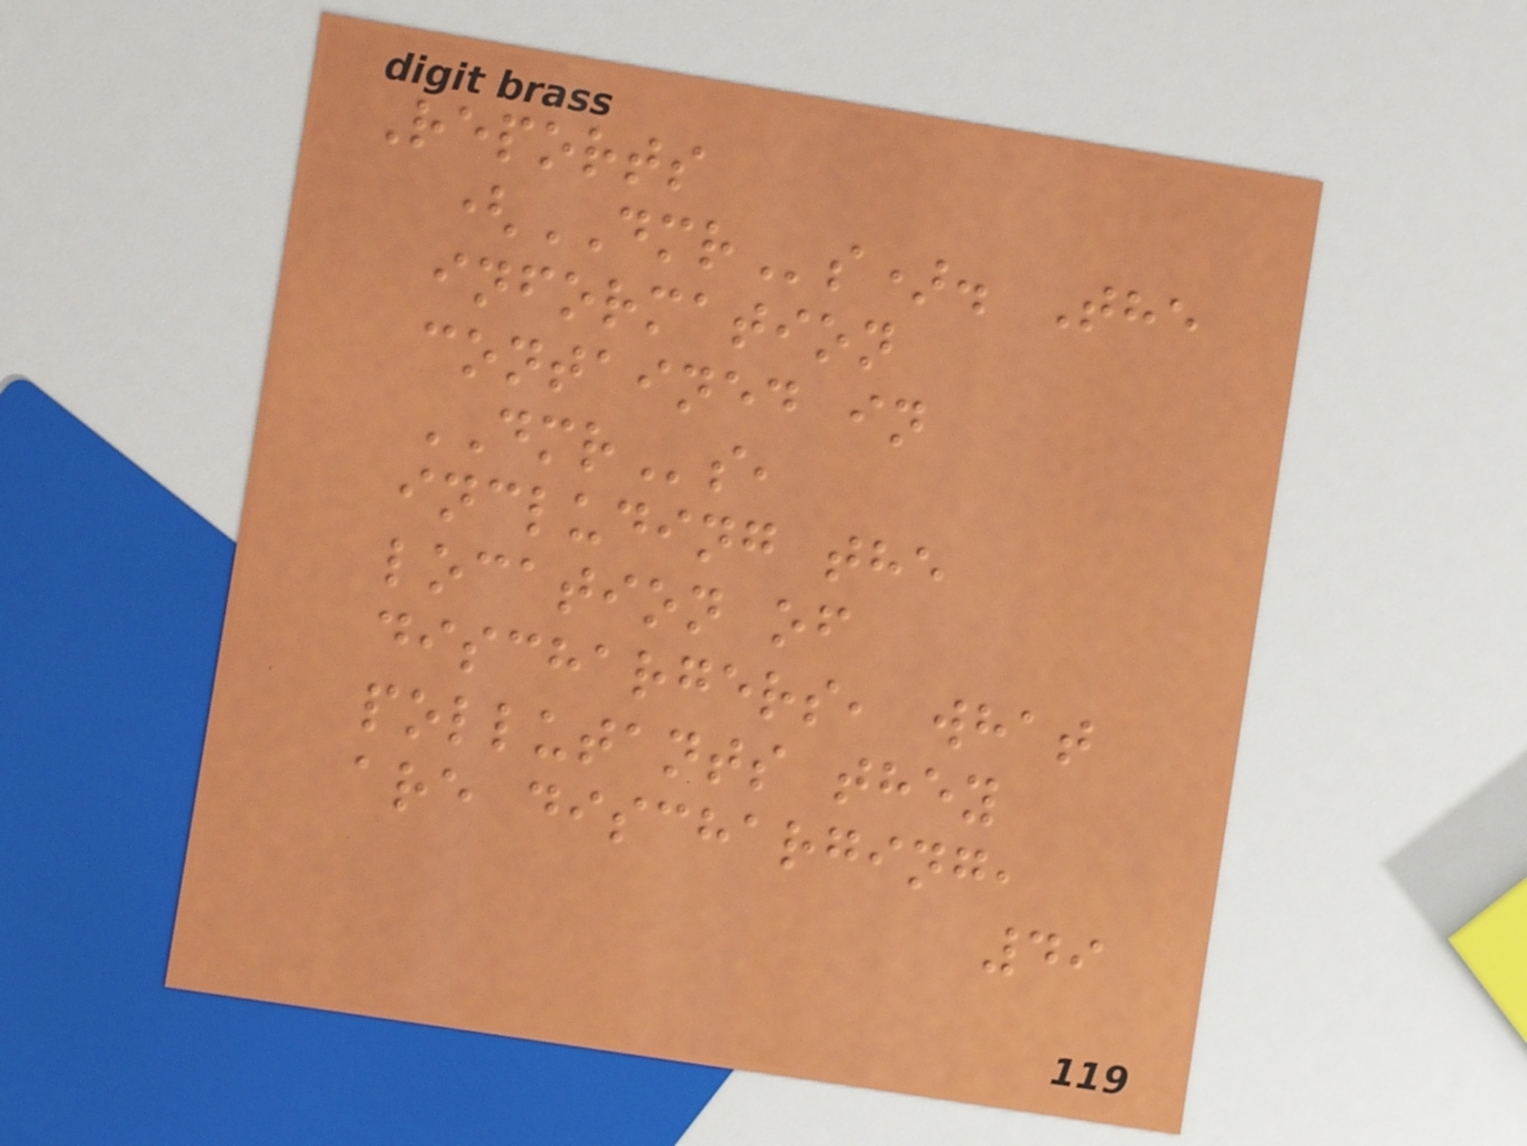Reports
(DMRs). The
information
contained in
DMRs,
including the
location of
dischargers, what
pollutants they
are discharging,
49
